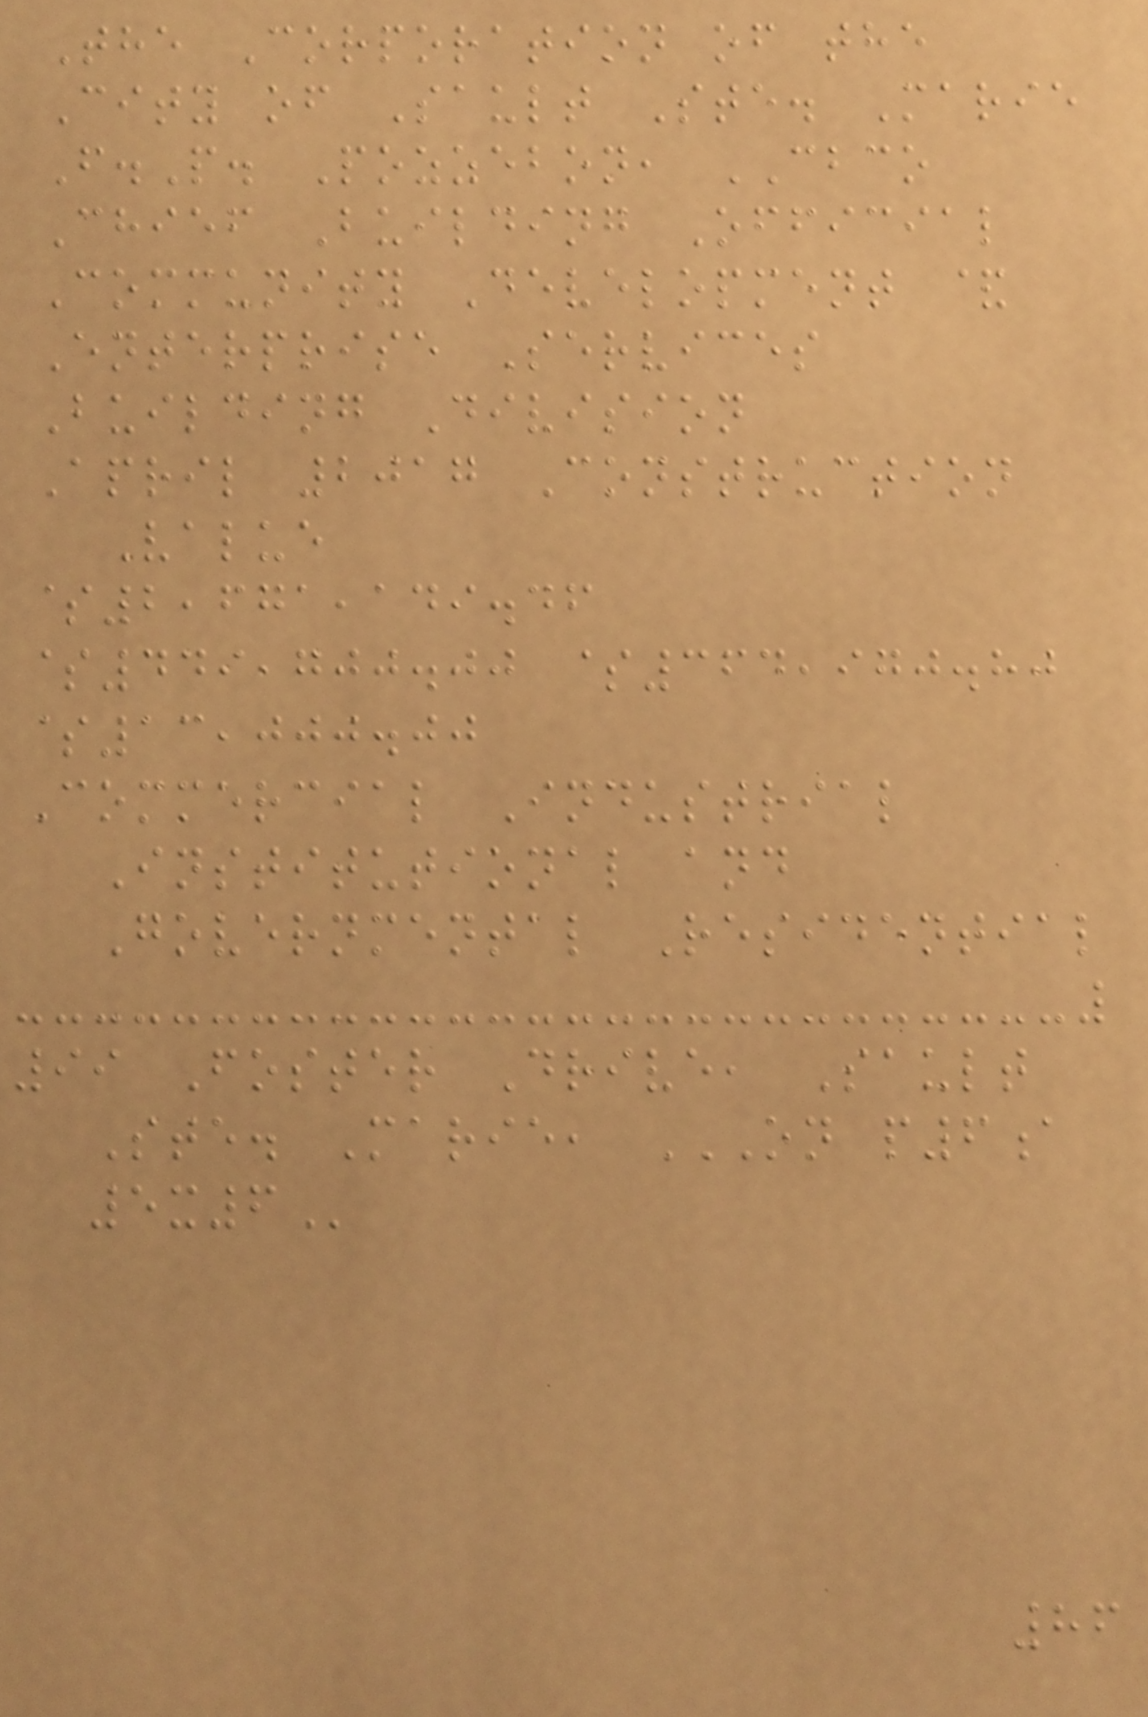The Corporation of the
City of Sault Ste. Marie
F.P. Pozzebon, CBCO
Chief Building Official
Community Development &
Enterprise Services
Building Division
April 2017 Construction
Value
$2,671,149.46
$449,700.00 $364,970.80
$13,000.00
Commercial Industrial
Institutional and
Governmental Residential
99 Foster Drive, Sault
Ste. Marie, ON P6A
5X6
86
